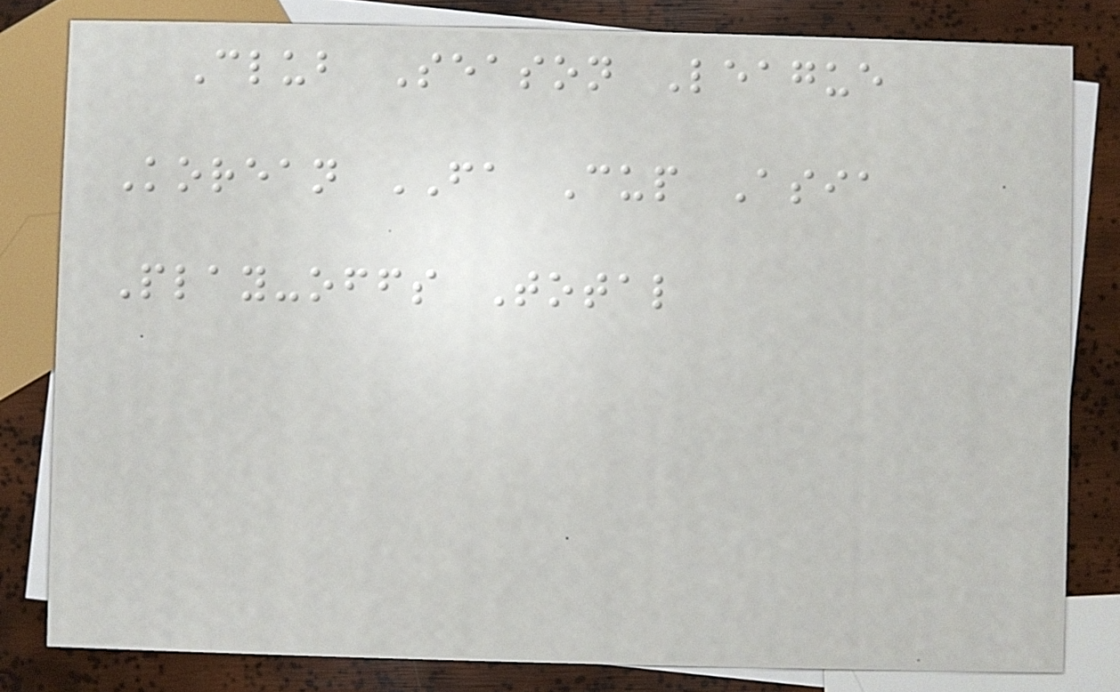Club Season League
Korean FA Cup Asia
Play-offs Total
